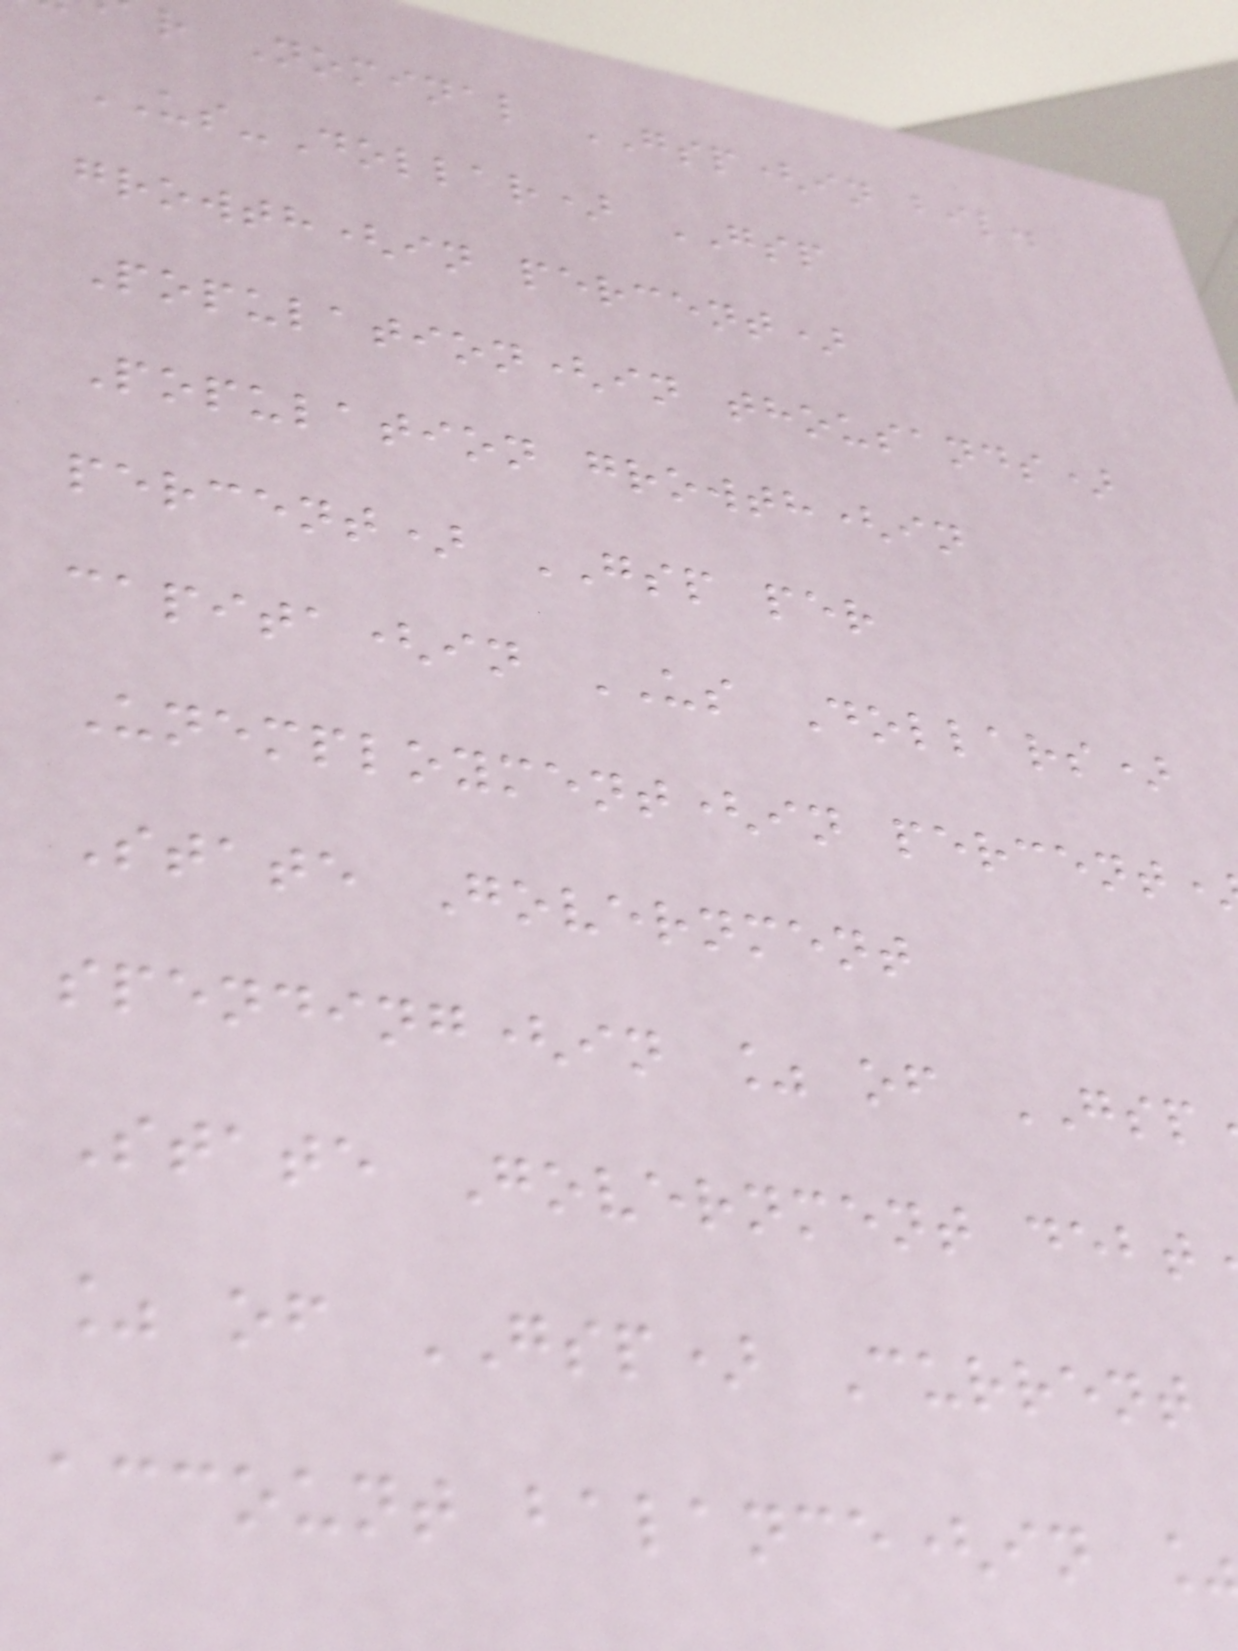r Nominal GSP(in bil.
US-Dollar) GSP
growth(in percent)
Population(in thousands)
Population growth(in
percent) GSP per
capita(in US Dollars)
Unemployment(in percent
State Government
spending(in % of GSP
State Government debt
% of GSP) Current
account balance(in
